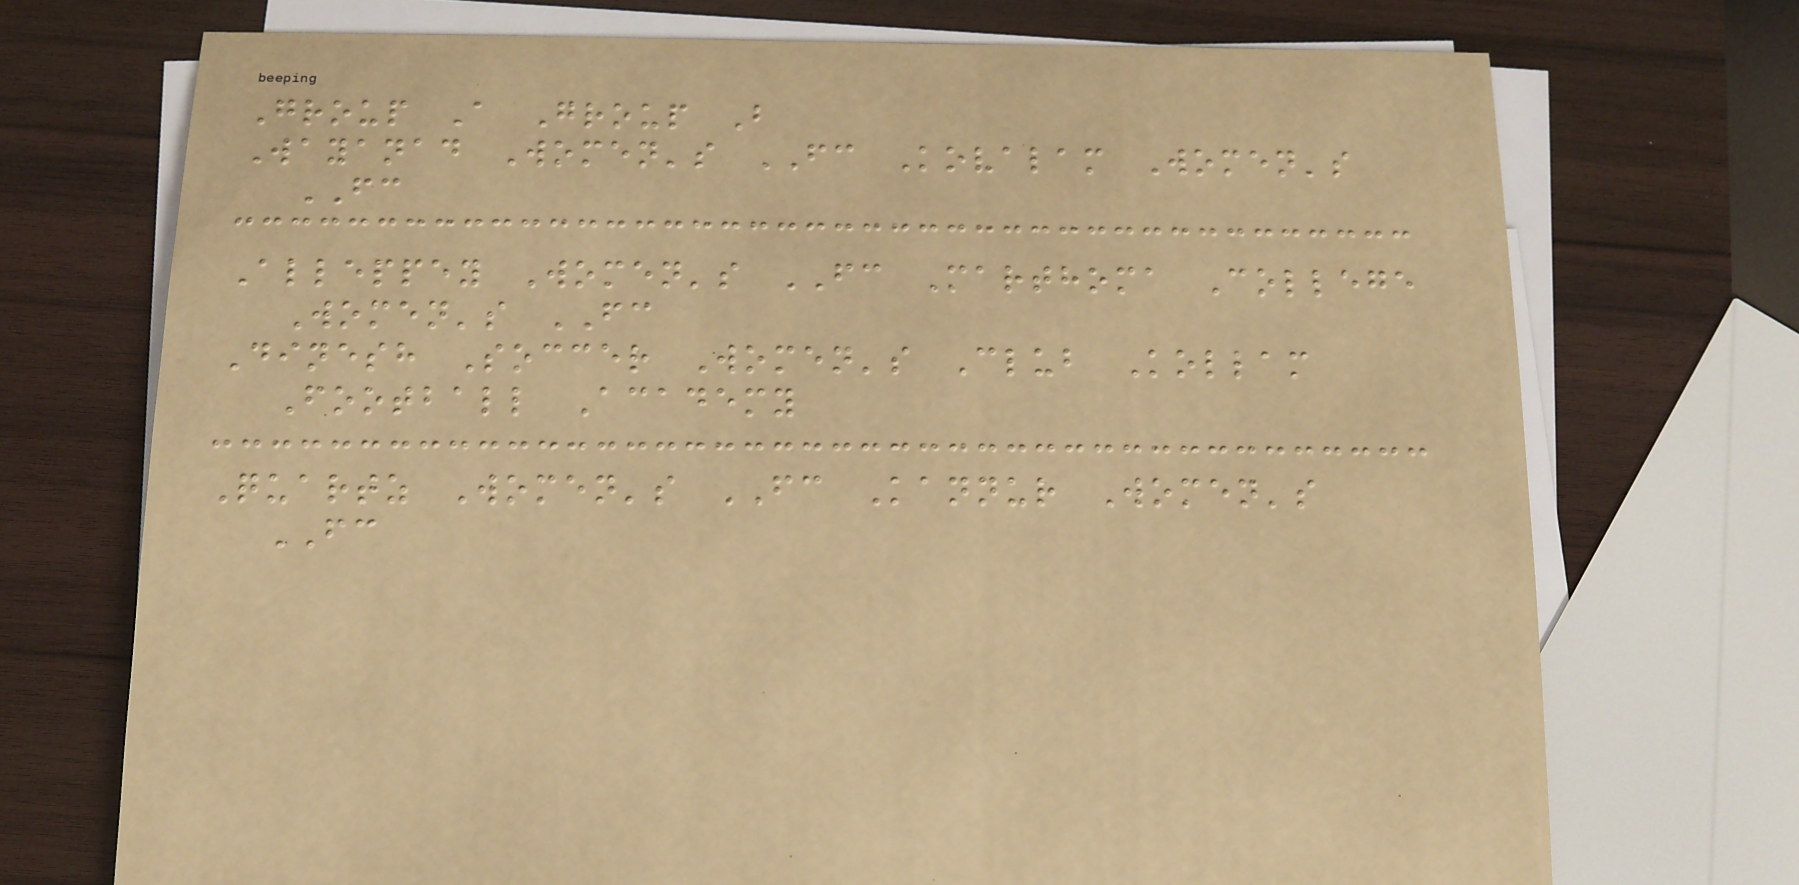Group A Group B
Wayanad Women's FC Kovalam Women's
FC
Alleppey Women's FC Marthoma College
Women's FC
Dinesh Soccer Women's Club Kollam
Football Academy
Quartz Women's FC Kannur Women's
FC
